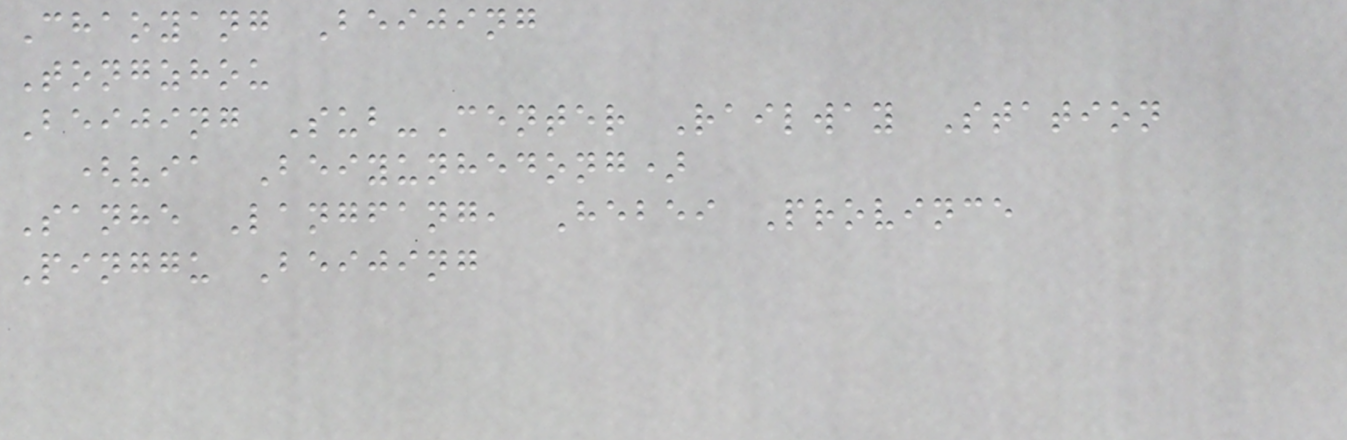Chaoyang Beijing
Tongzhou
Beijing Sub-Center Railway Station
(via Beiyunhedong)
Sanhe Langfang, Hebei Province
Pinggu Beijing
